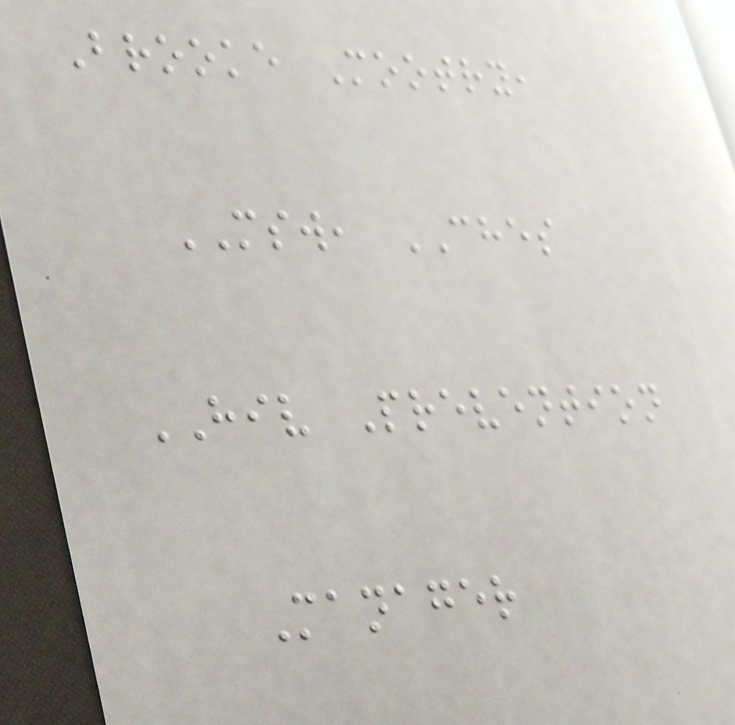Brooke Mootry,
MSW, CHES
HIV Prevention
Manager
